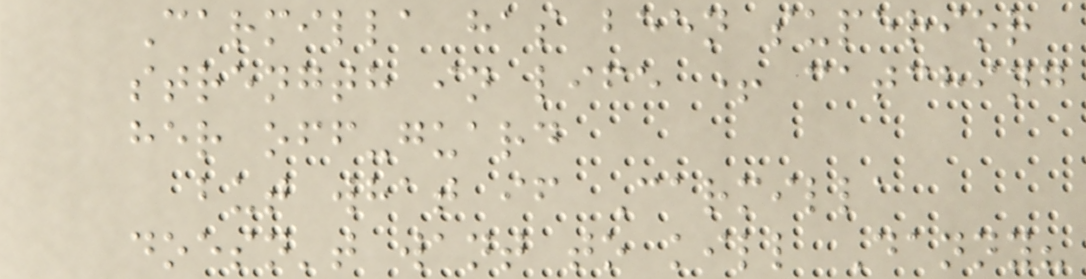Carmilla has been superior
strength in life + catching
her off-guard
but what if Carmilla
doesn't want to kill Danny?
